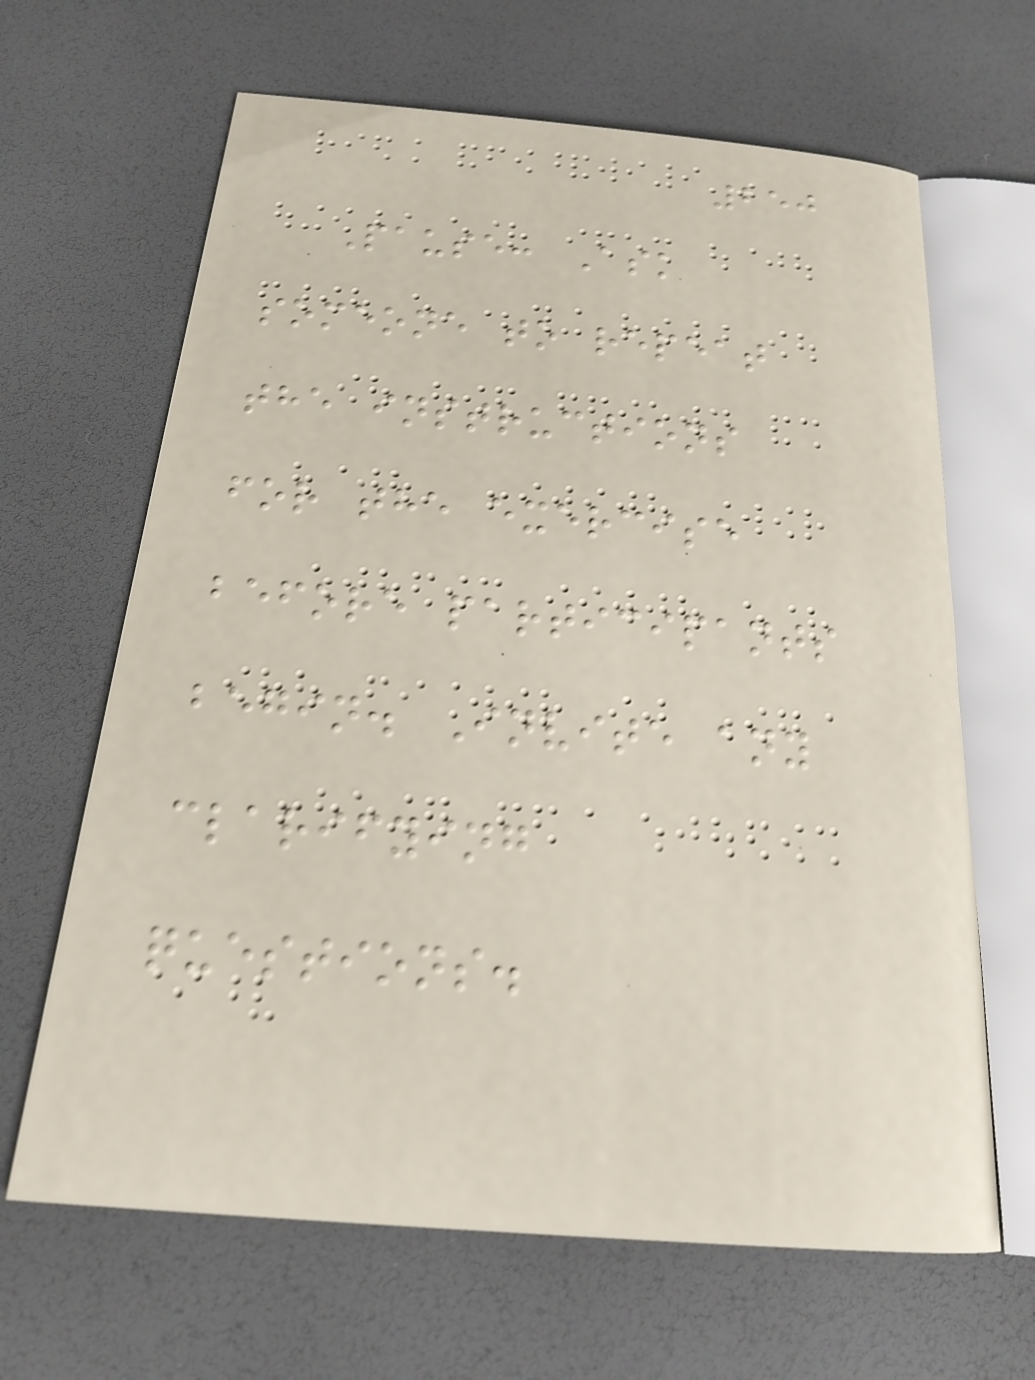250
Pause: Ask
someone to repeat
the instructions
for the exercise
before participants
begin. Invite any
clarifying
questions.
